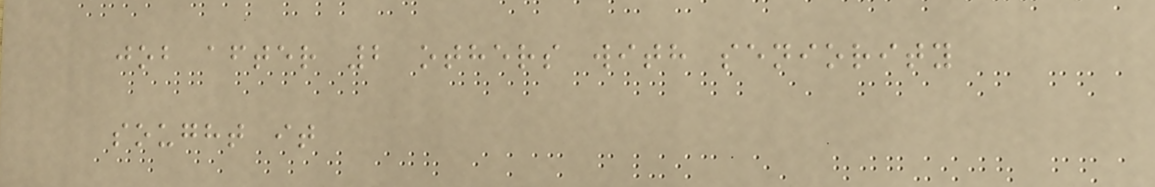job after 2 others with seniority
sought it
